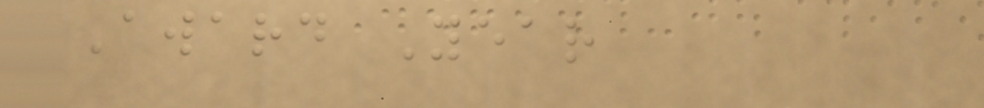Award Year
